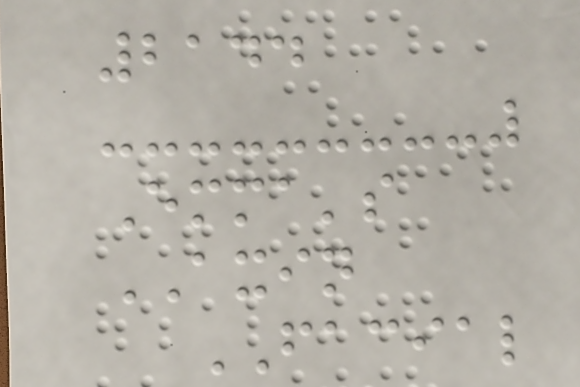2144
Emma's
AXIN
FACIAL
